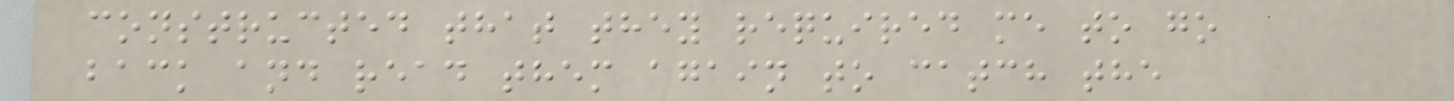constructed that they required me to go
back and read them again to catch the
